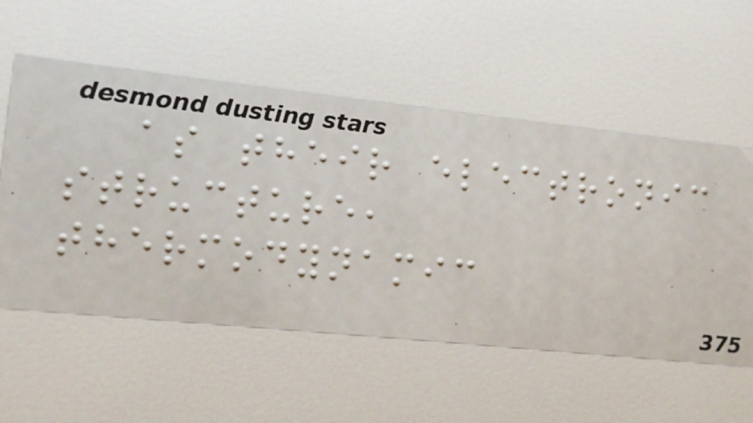as their electronic
structure,
thermodynamic
